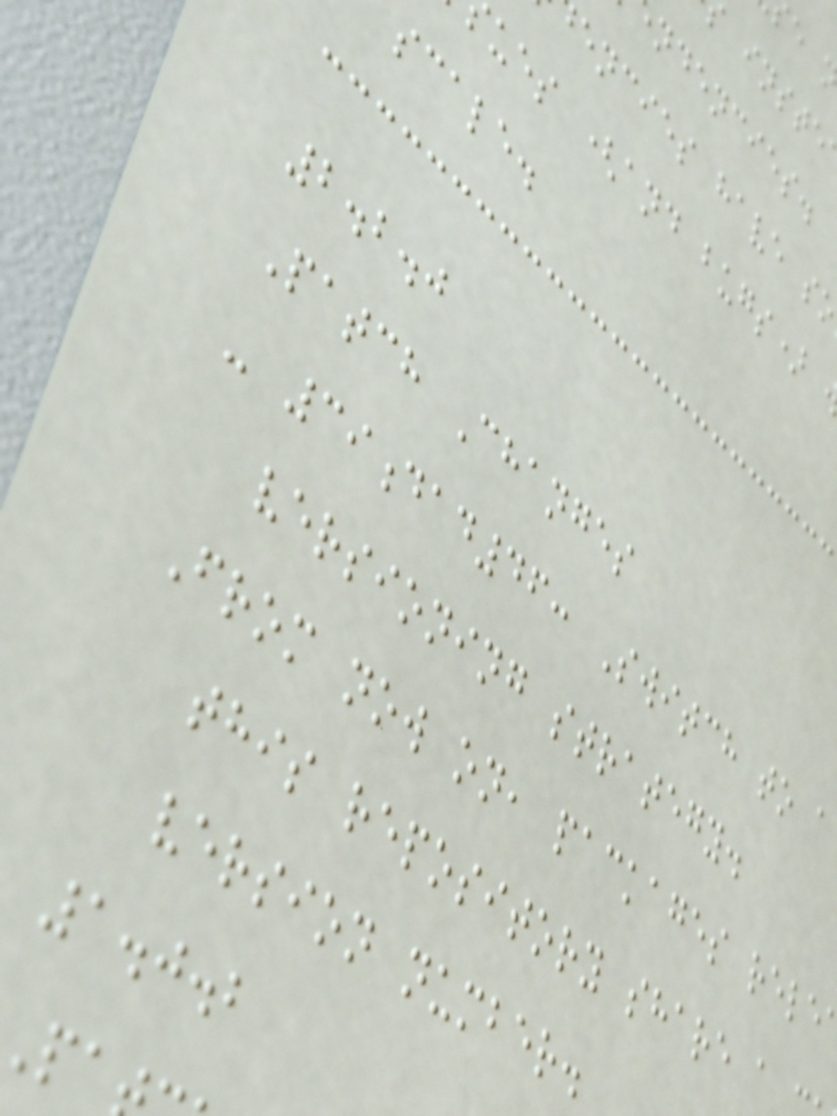ndencies.
encies have so
ues (and bugs)
scale.
2.2.0
Patch Changes
- 39dad46: Switch to a
versioning strategy.
From now on, packages rele
this repository share a
version number.
1.0.2
